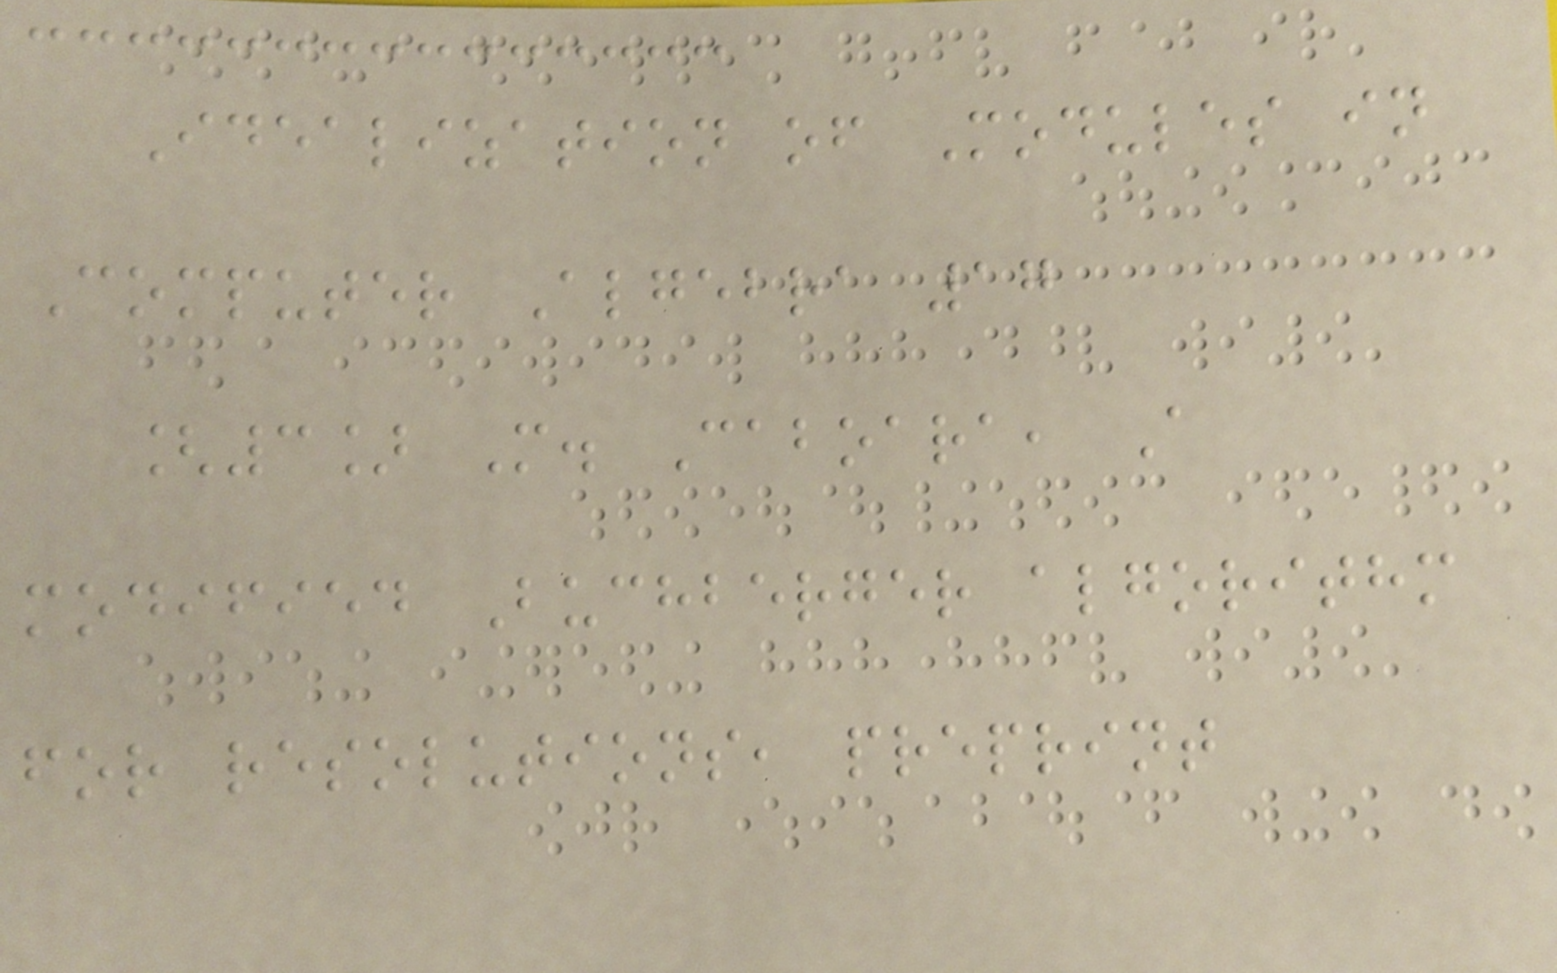Idealization of Modules in
Computer Algebra 17
[3] M. Caboara, A
modified Buchberger algorithm
for resolutions, preprint
